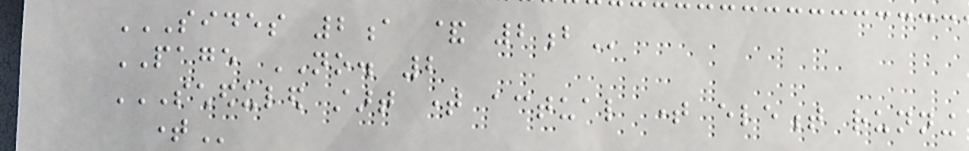SIDES 2A & 2B
PAGE NO. 2
SCHEDULED START TIME ACTUAL TIME ELEMENT RUNNING
TIME
